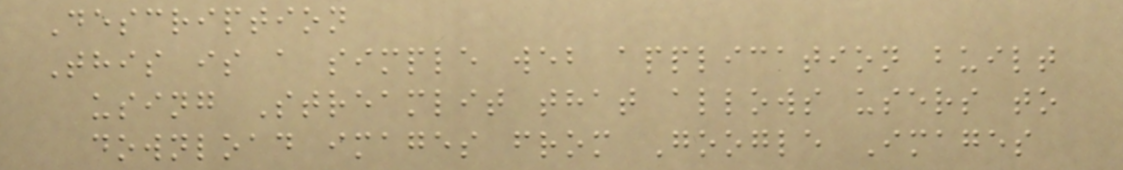Description
This is a simple web application built
using Streamlit that allows users to
download images from Google Images
